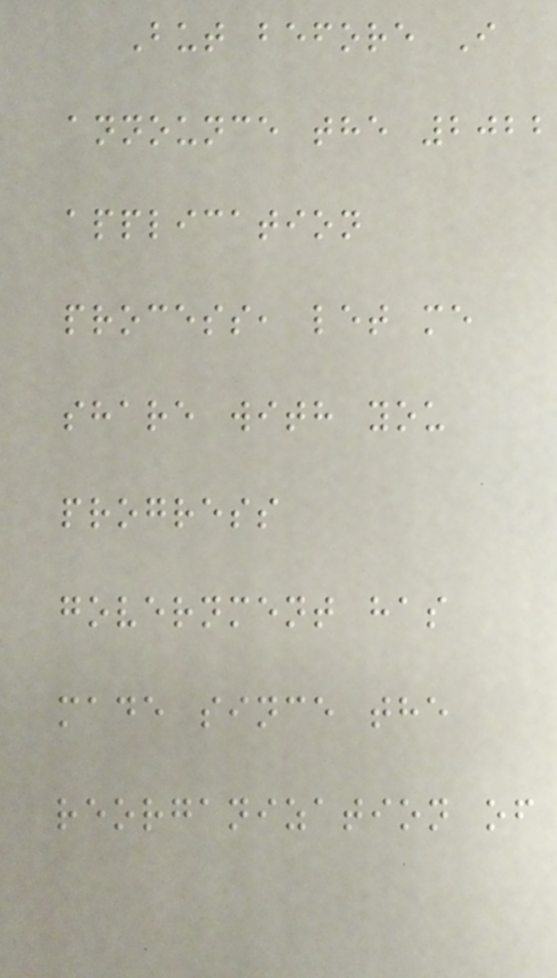But before I
announce the 2022
application
process, let me
share with you
progress
government has
made since the
reorganization of
